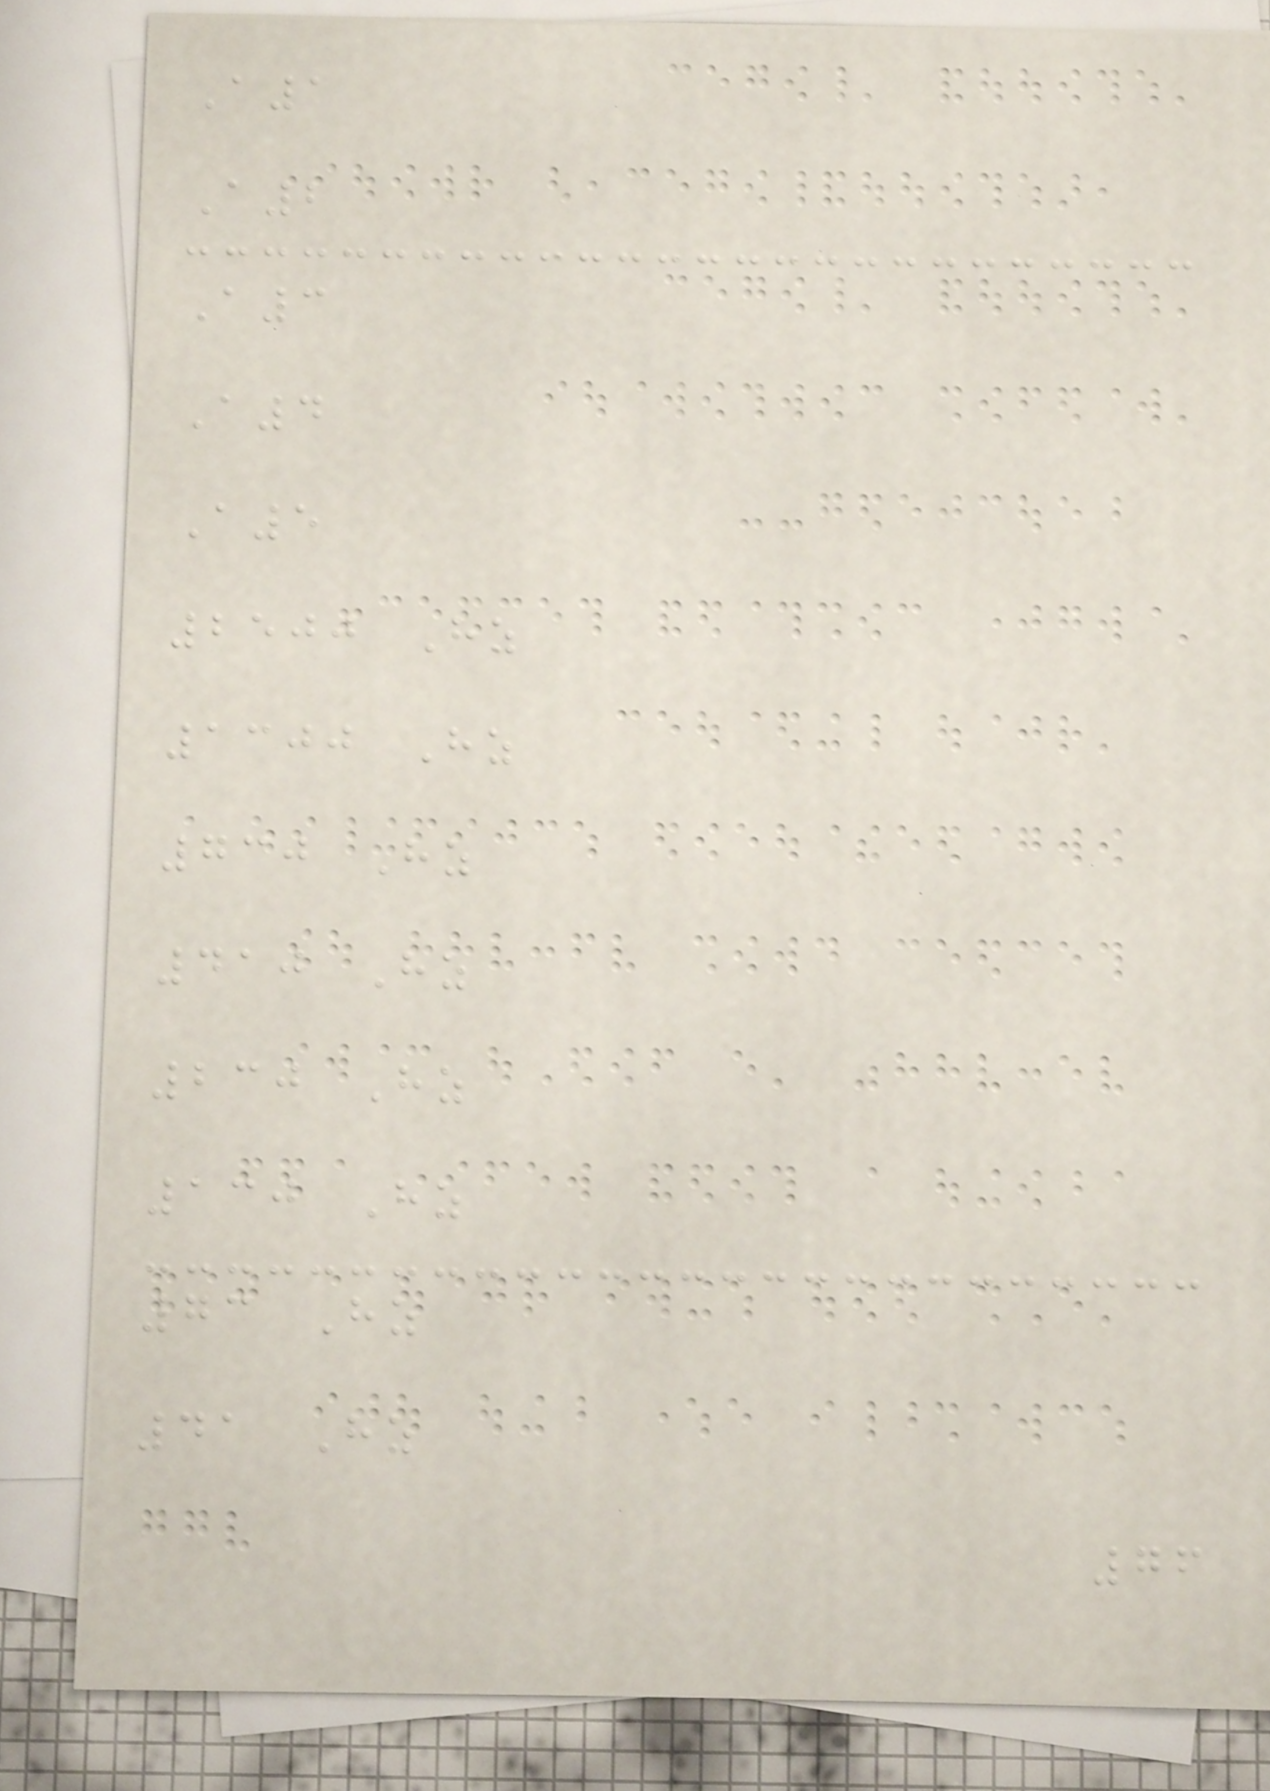A1
A2
A3
A4
A5
2500 Hz
1300 Hz
730 Hz
410 Hz
230 Hz
130 Hz
73 Hz
41 Hz
76
